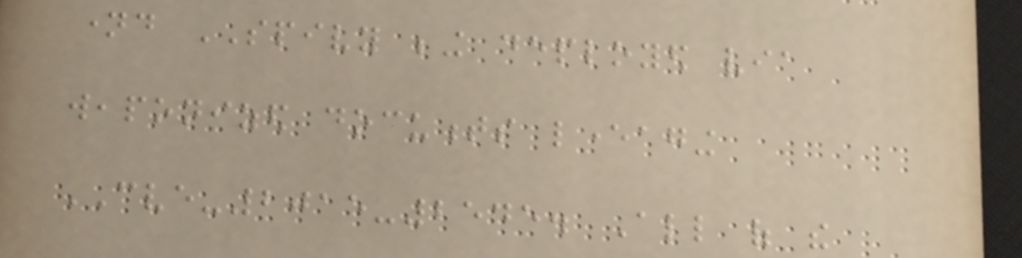named SPIVY being deployed via
weaponized documents leveraging
CVE-2015-2545. All of the
